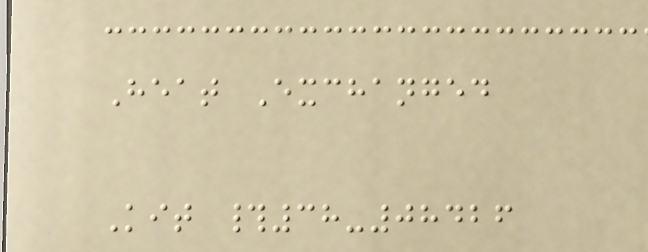Heat Exchanged
Kit #38-08426
